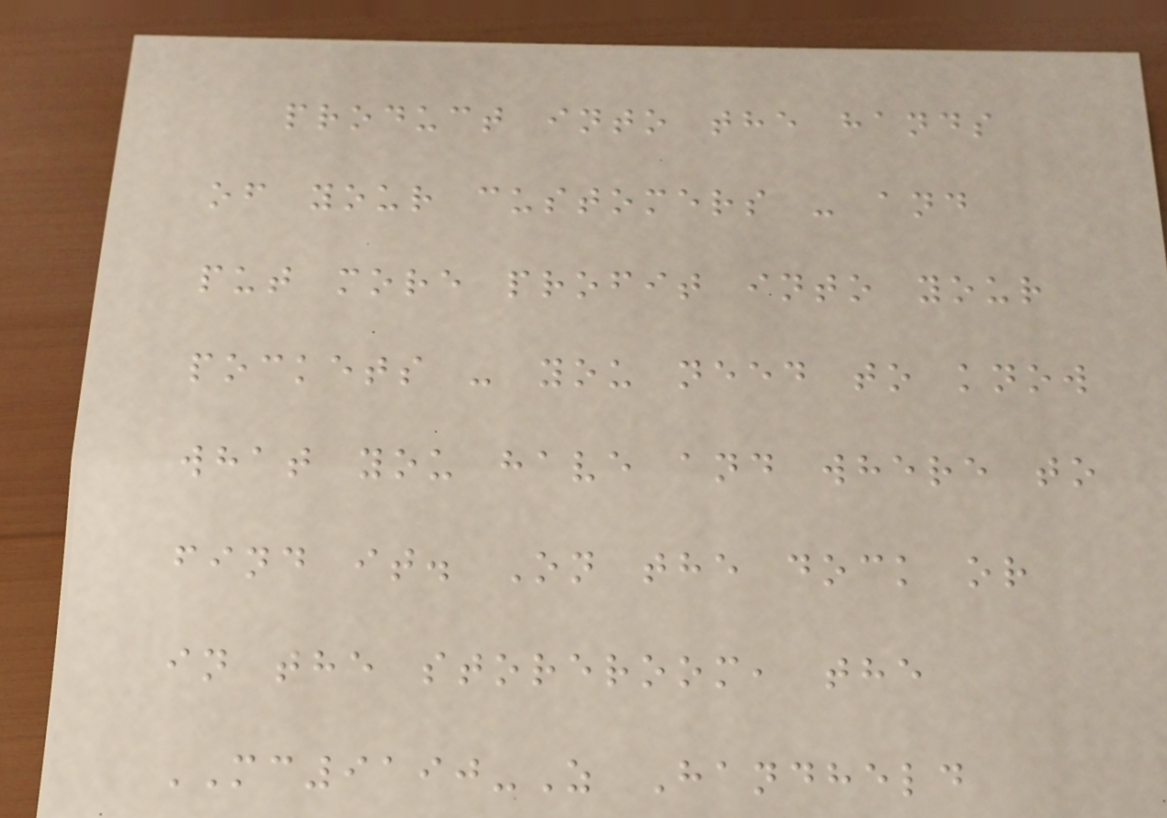product into the hands
of your customers - and
put more profit into your
pockets - you need to know
what you have and where to
find it. On the dock or
in the storeroom, the
MC9190-Z Handheld
